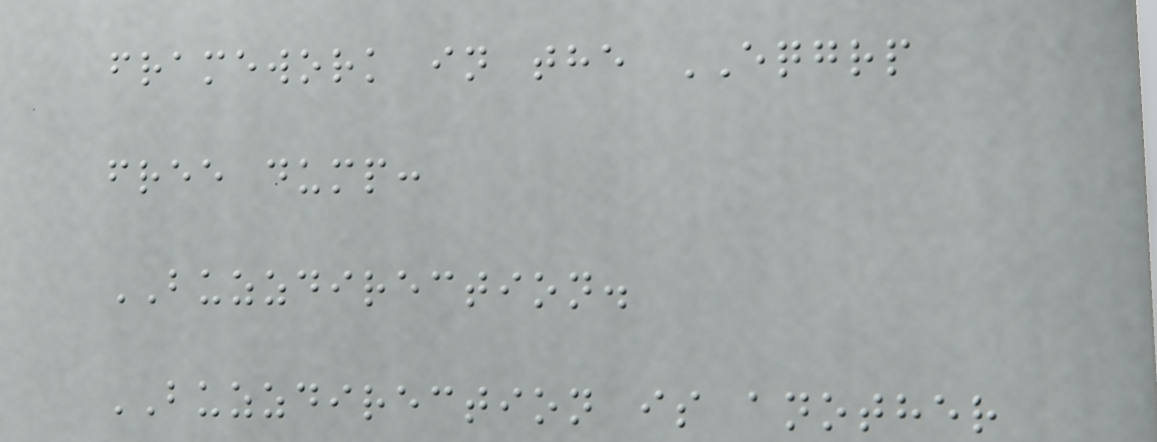framework in the EQGRP
free dump:
BUZZDIRECTION.
BUZZDIRECTION is another
